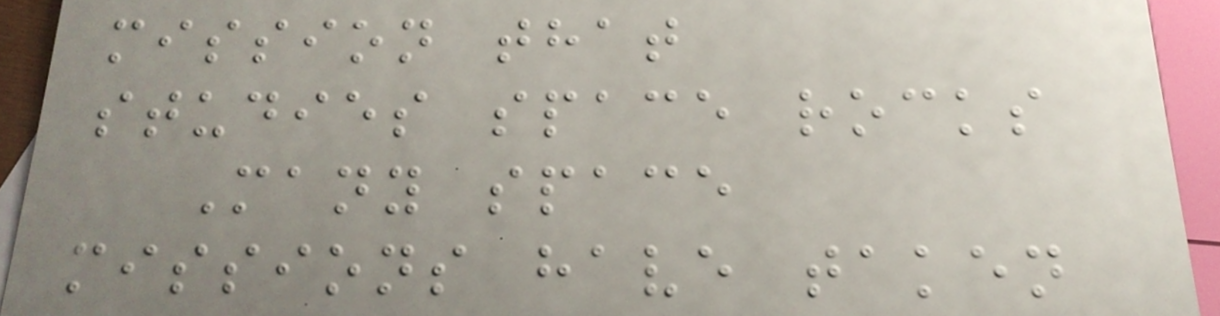mission that
studies space rocks
Many space
missions have taken
